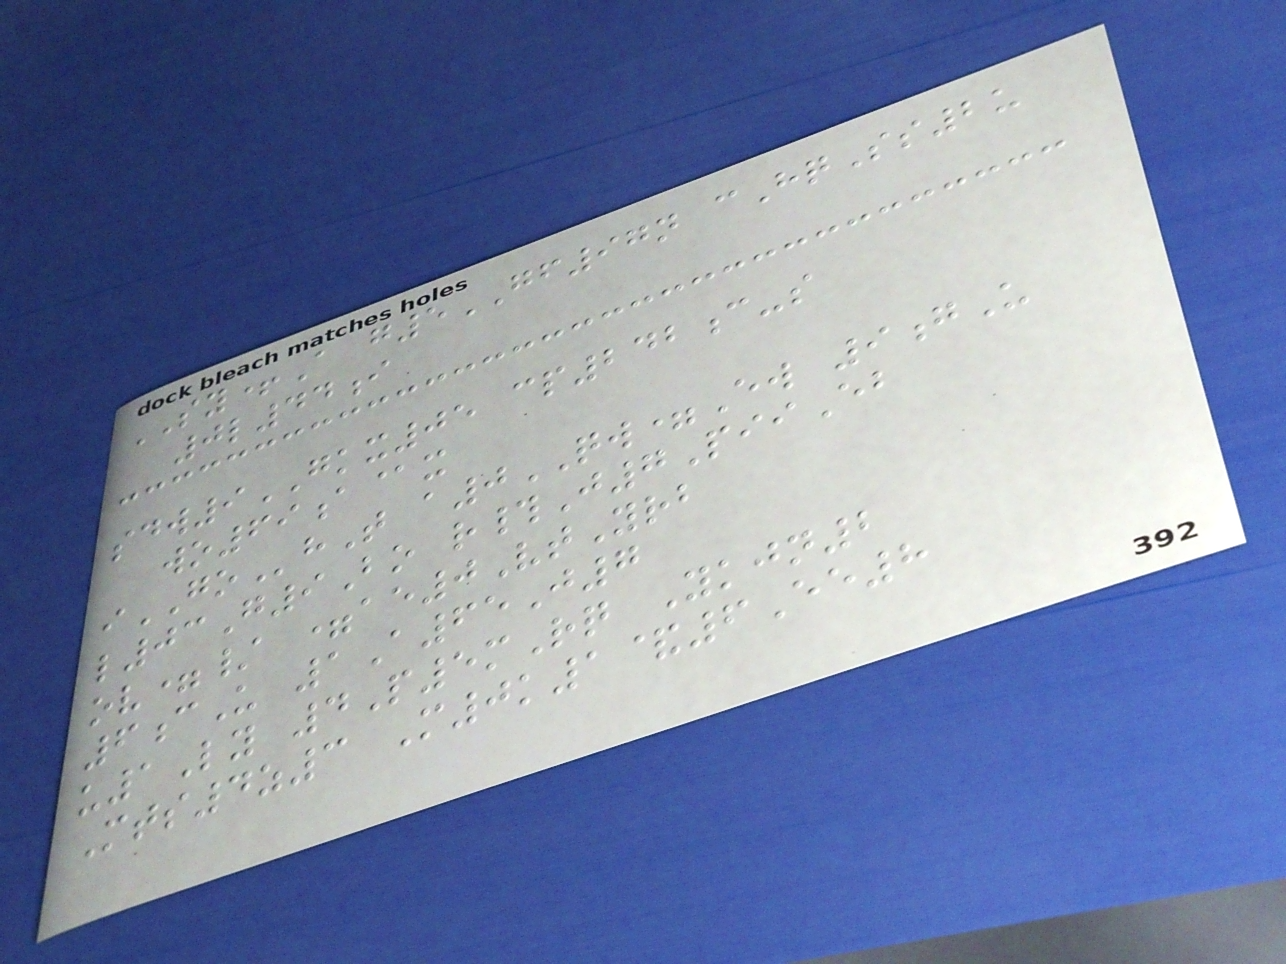SY+A g5GF97n cHqSs2u
0l44i
sdw9GKX05 cp242c-s
wo69a@x
iGOhT a0QW=Ew 9gU
l03G9Bo r#J7PiiEb
ov=/ =ae0VtYrb
6cU 1A65J7
u1Ly 4P5mRq Ykjn2
Mts4z3 M0k1&6Ee8
